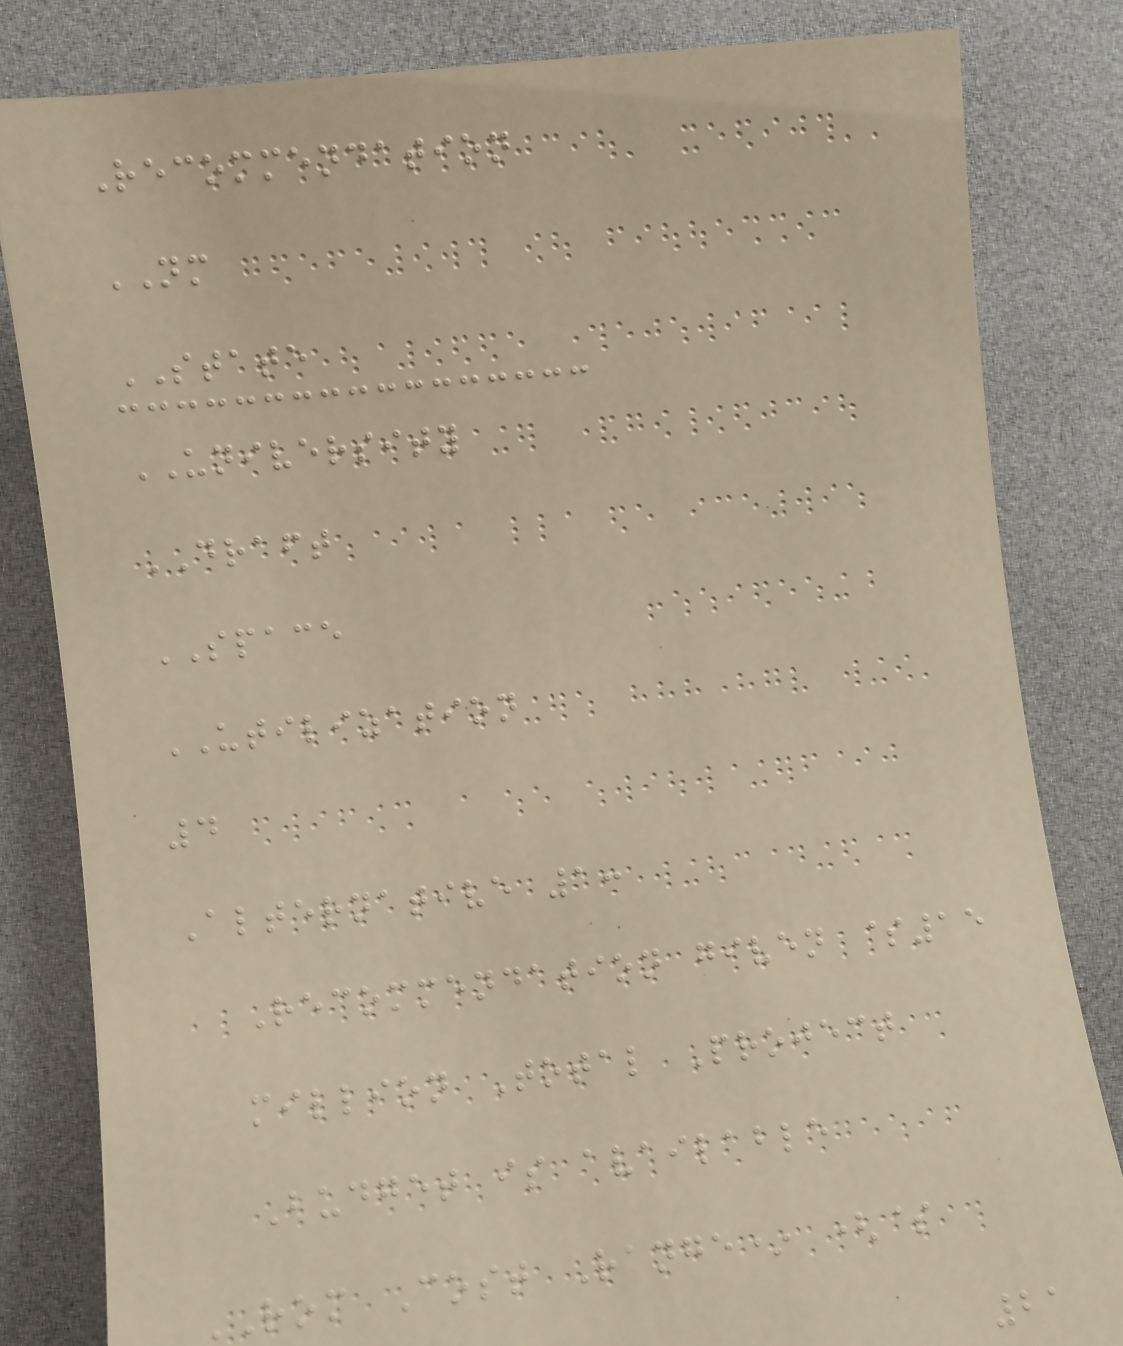Recommendation
NM
STATE
UNIVERSITY
DRAFT
SPACE
UTILIZATION
4
Alternative 1:
Recommendation given $15
million Total Project
Budget is available
ROM Cost Range* ($
21
